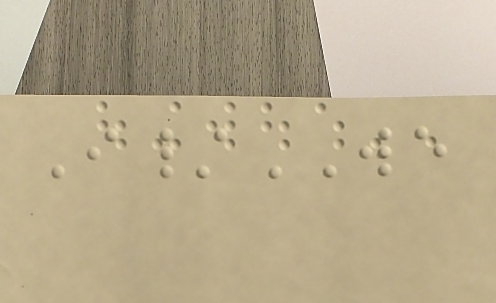I/WE
